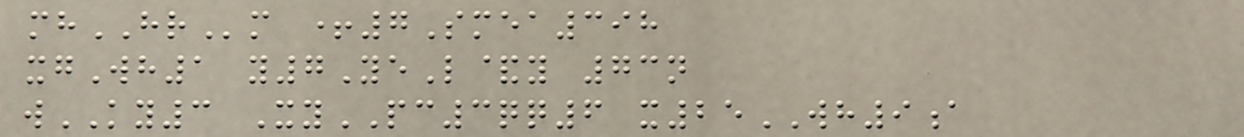mhHRm +7Smea398
xgWh1 y7YeL&y 73n
wKY3 XyPC3qq6 x25WH9a
